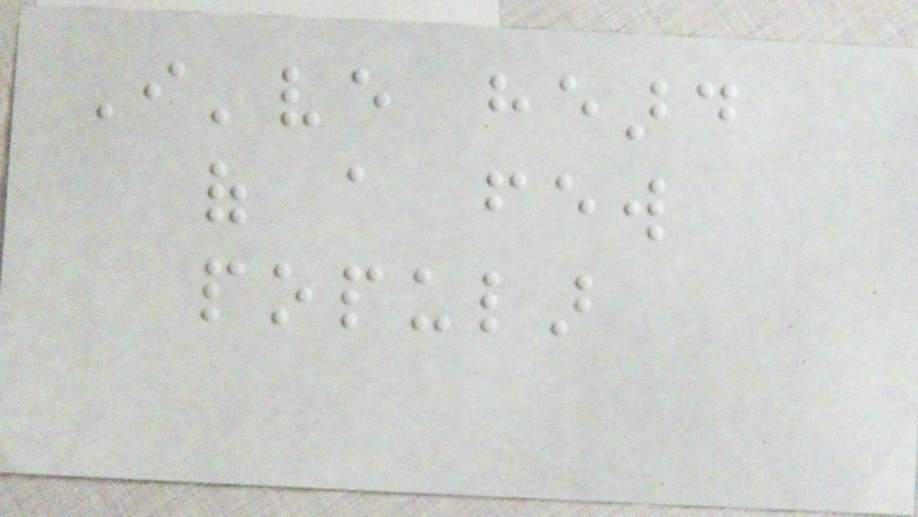I've heard
of a few
popular
